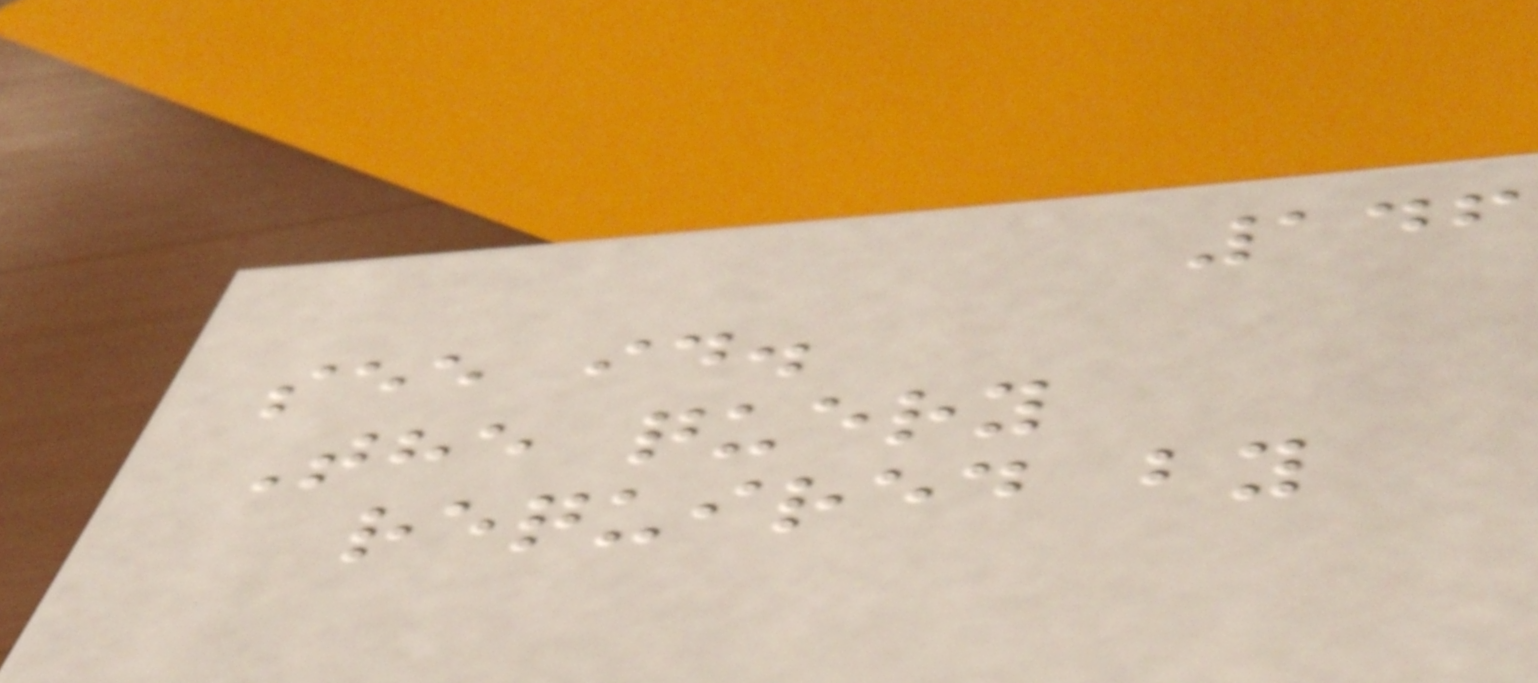146
see id.
The query
required by
